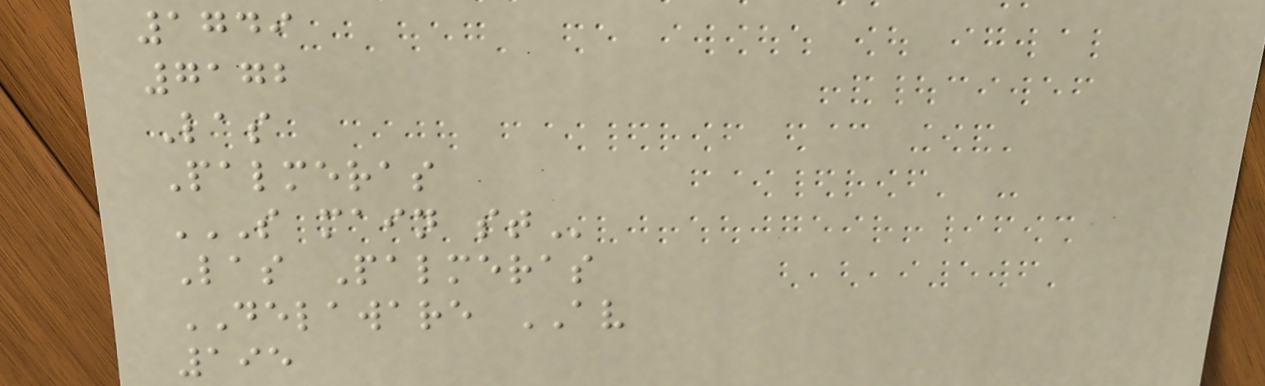1749
7172
Las
Palmeras
S MAIN ST
Las Palmeras
DELAWARE AV
195
